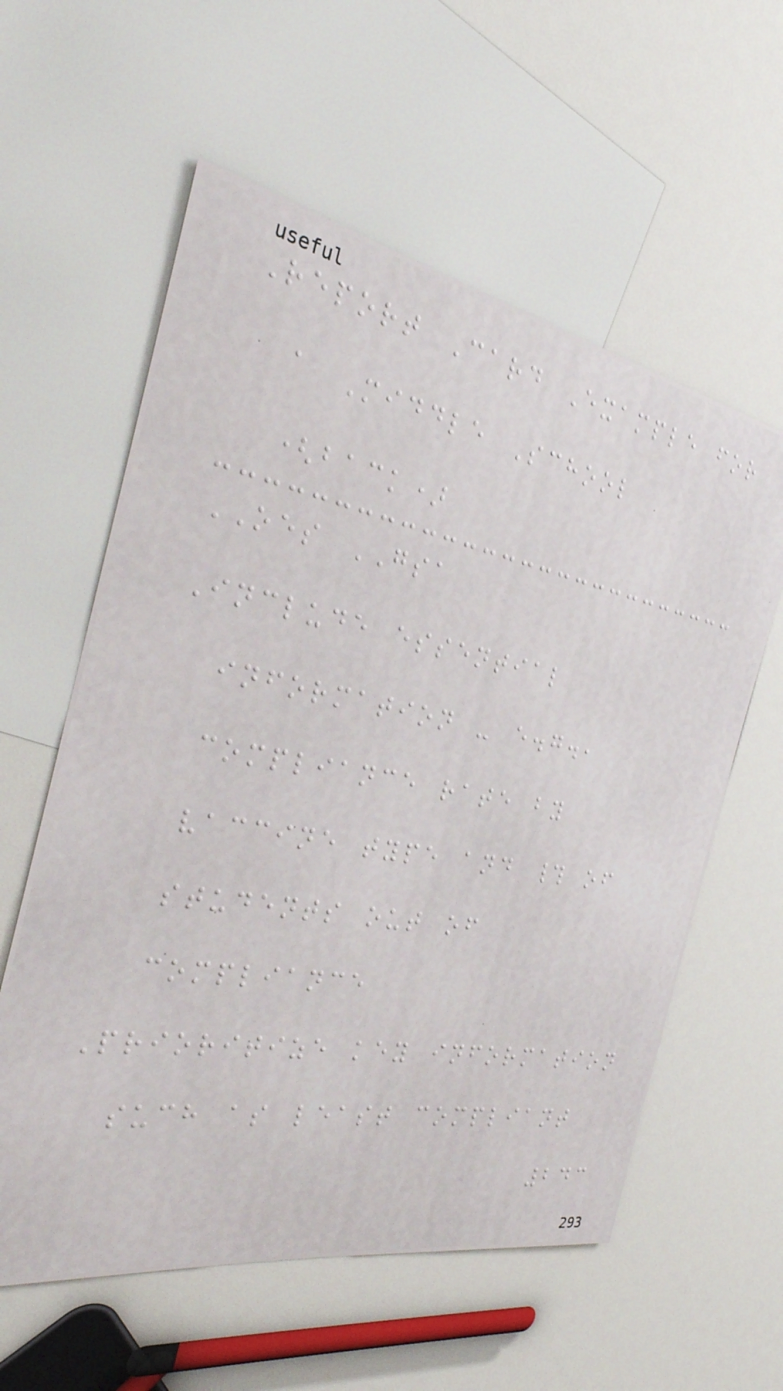Report Card Example for
a Middle School
(back)
OES GSA
Include essential
information - e.g.,
compliance rate by
vaccine type and # of
students out of
compliance
Prioritize key information
such as least compliant
243
